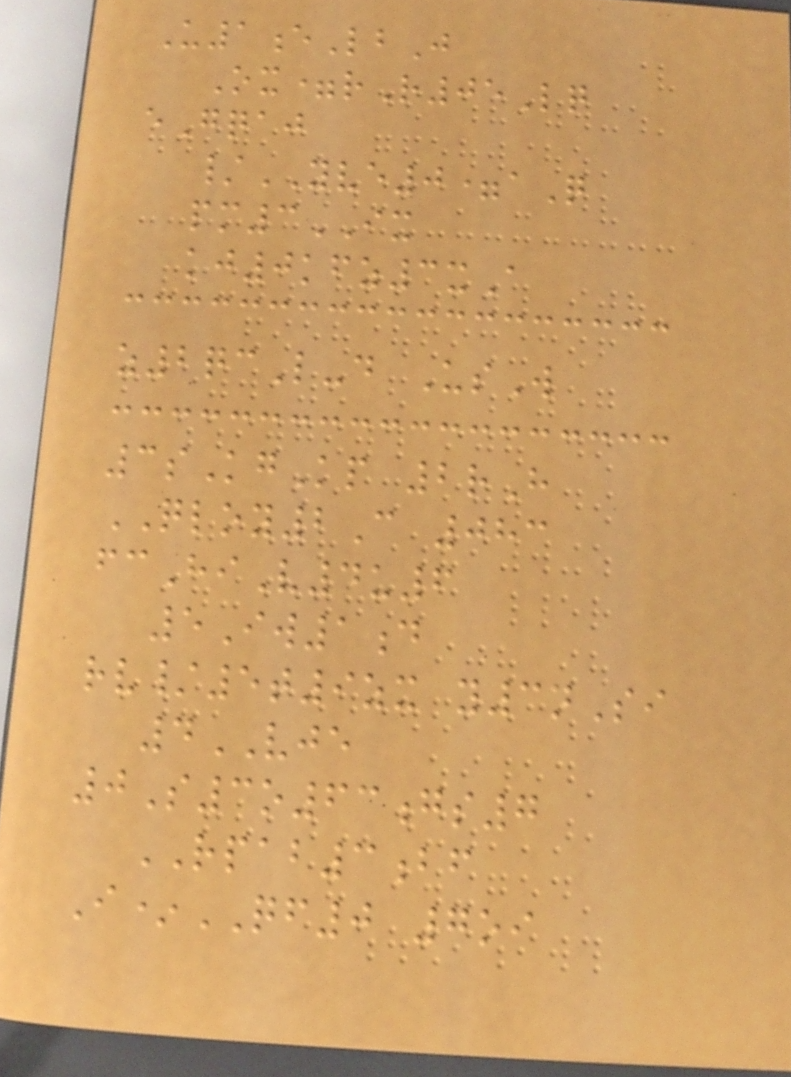U1eLbJ
Ox=rR05Lq
eGqaj
/YVE0=aQ
pm3IX
kj0kfz3xA
z2qcL-d UsW
3sKgKp 2rH
QLOY2C 083
fcHiV4u6
5Iw1d
rv/5t9zx y3nSi
4VJE
0S3o63gs7
RPAB3bf
I*QF0 7oi
